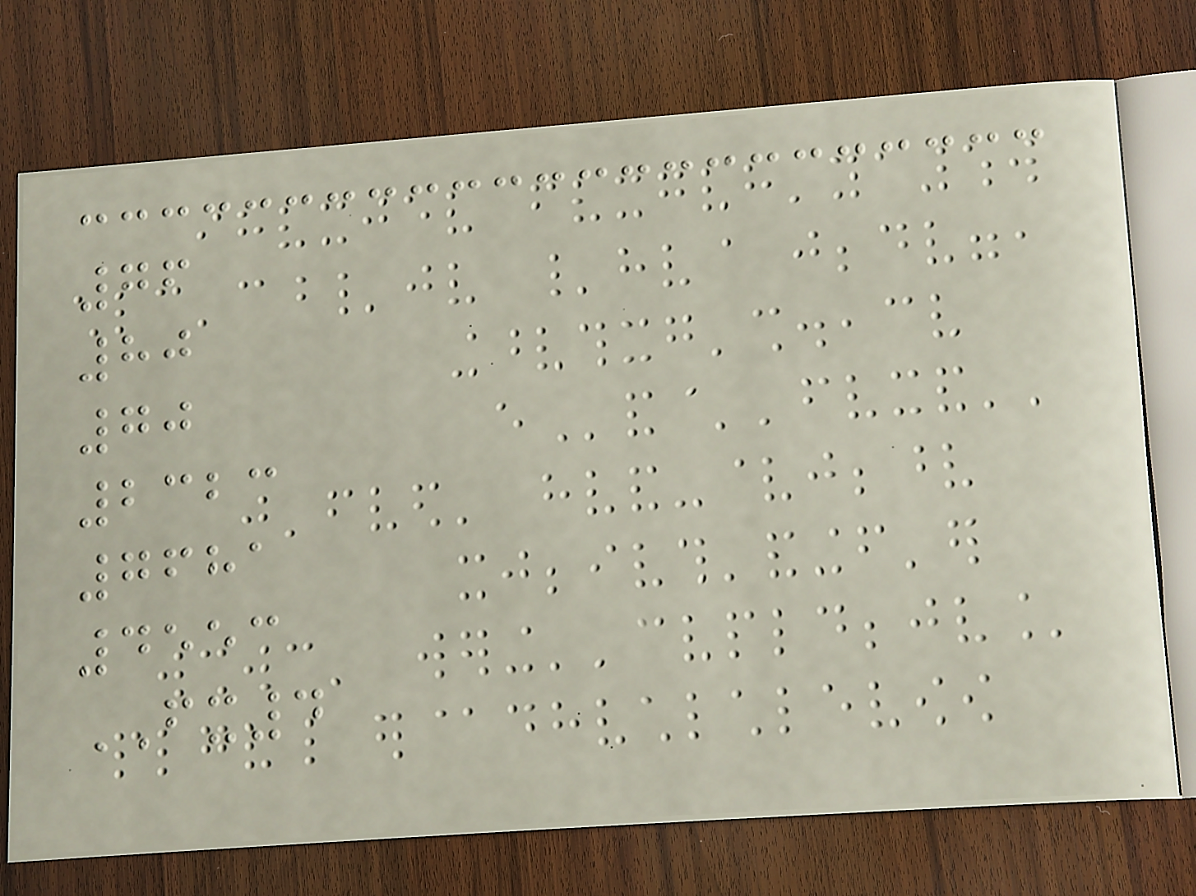76
80
70
2323
7681
4553
FX4
